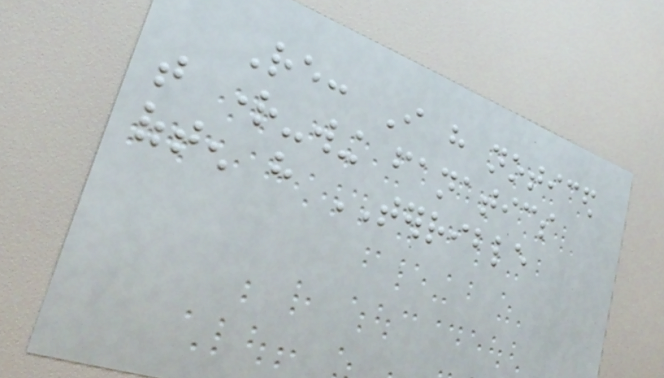Re: I have noticed
that right-wing fanatics
often have TERRIBLE
